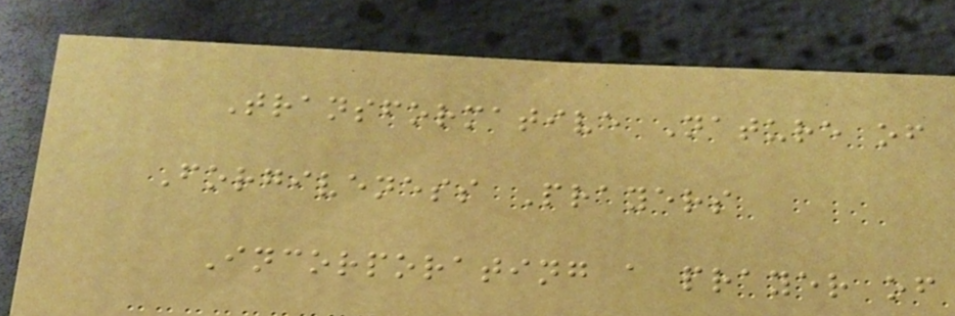Transformative Nature of
Forgiveness Prayers
Incorporating a prayer of
